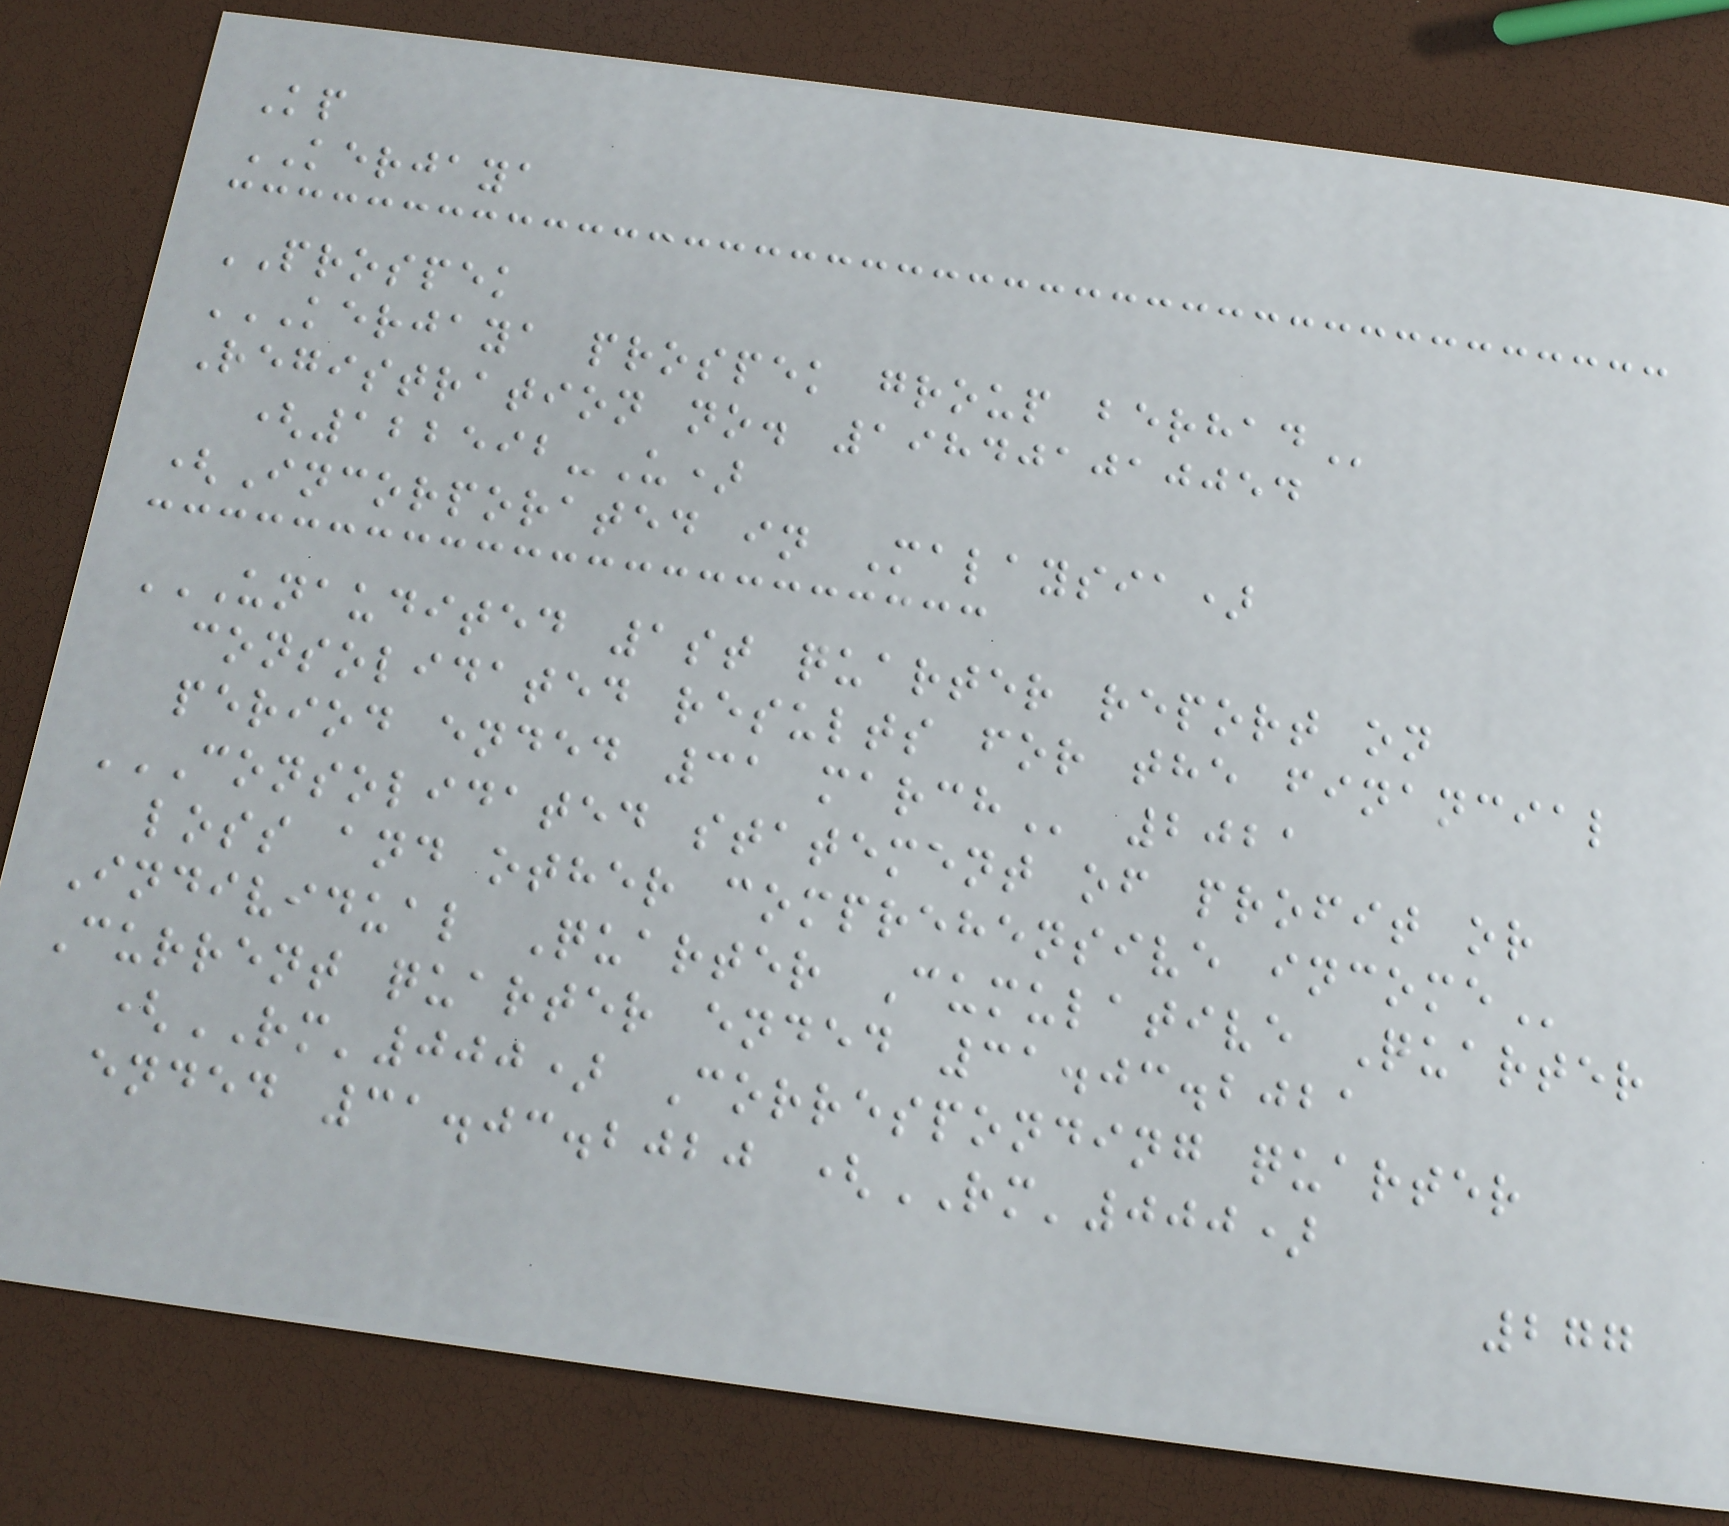Kp
KERJAYA
PROSPEK
KERJAYA PROSPEK GROUP BERHAD
Registration no. 198401010054
(122592-U)
(Incorporated in Malaysia)
UNAUDITED 1ST QUARTER REPORT ON
CONSOLIDATED RESULTS FOR THE FINANCIAL
PERIOD ENDED 31 MARCH 2021
CONSOLIDATED STATEMENT OF PROFIT OR
LOSS AND OTHER COMPREHENSIVE INCOME
Individual Quarter Cumulative Quarter
Current quarter ended 31.03.2021
(RM'000) Corresponding quarter
ended 31.03.2020 (RM'000)
277
